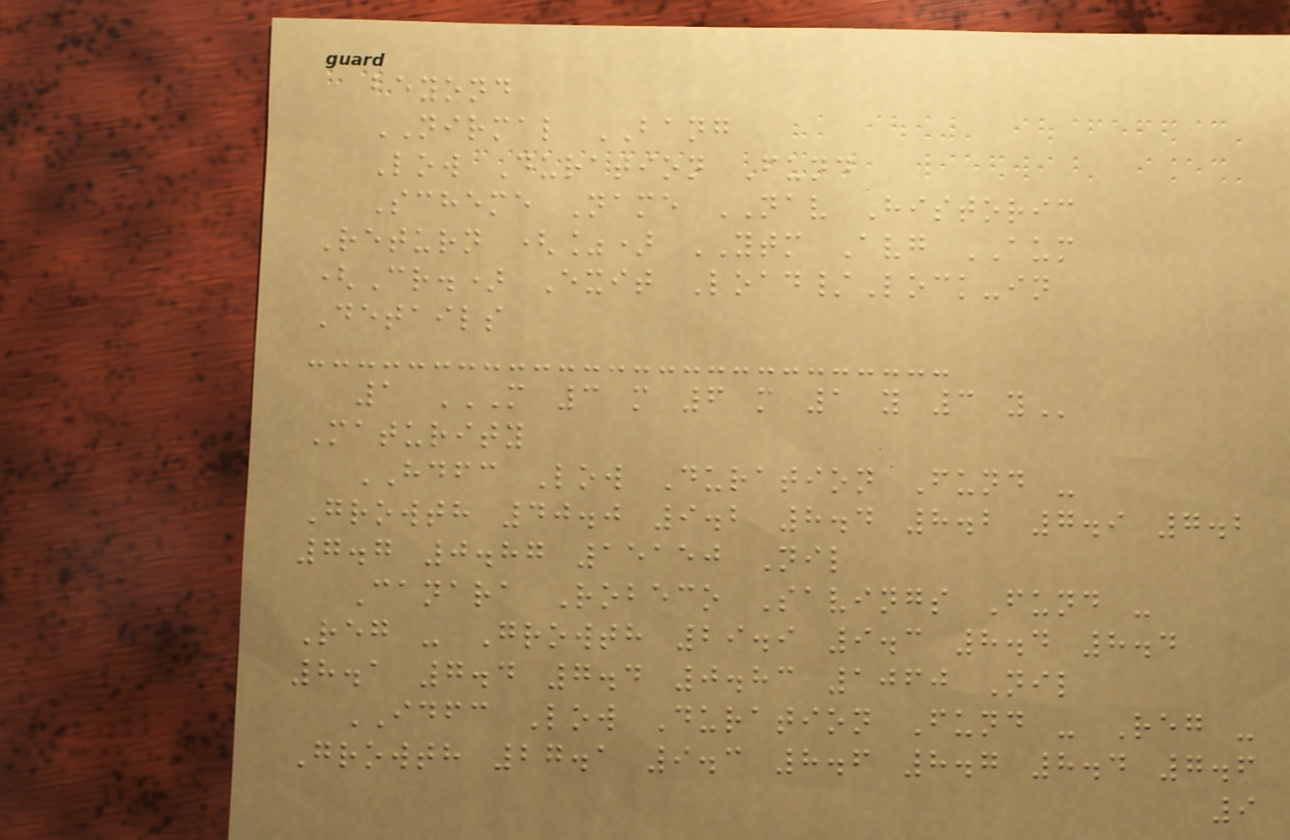beyond
NIRMAL BANG
Low Duration Fund
Scheme Name NAV Historic
Return (%) YTM Avg AUM
(Cr.) Exit Load/Lock-in
Details
1 M 3 M 6 M 1 Y 3 Y
Maturity
HDFC Low Duration Fund -
Growth 40.0 9.2 8.4 8.2 7.9 7.2
7.7 0.87 15150 Nil
Canara Robeco Savings Fund -
Reg - Growth 29.9 9.3 8.4 8.4
8.1 7.4 7.4 0.83 1060 Nil
IDFC Low Duration Fund - Reg -
Growth 27.1 9.3 8.6 8.7 8.4 7.6
9
